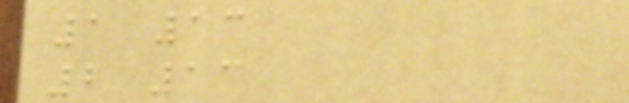1 13
2 13
